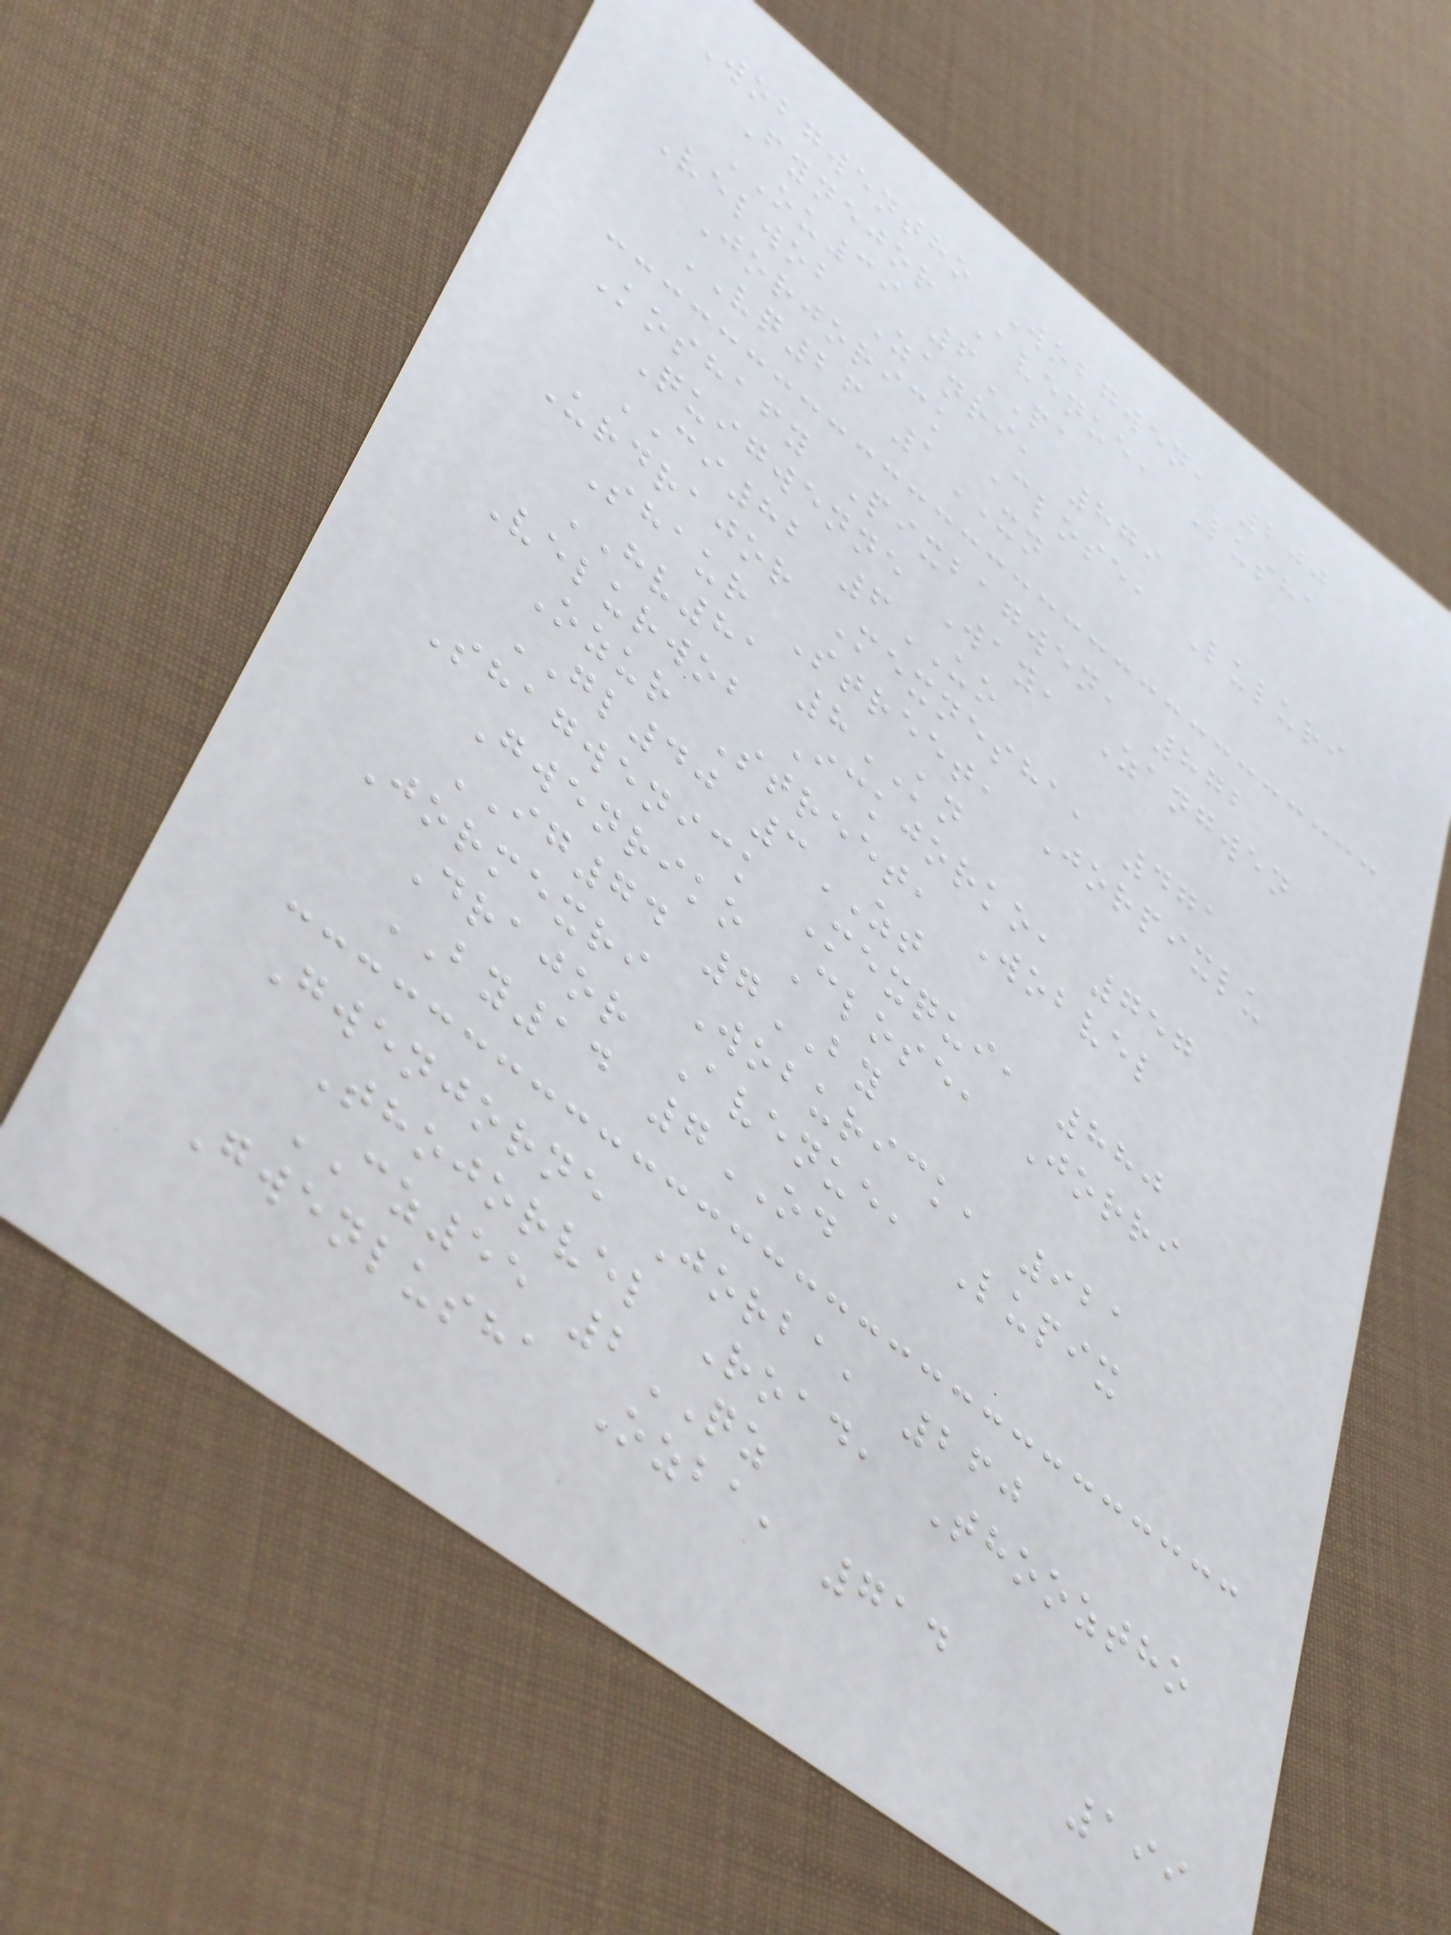Wobgwentho Wobgwen, 200
Fynejor Avenue, Lusha
OU39 6PA
Velwob Zanri, 879
Jorjorick Close, Luluri
VQ26 1XN
Koshafy Pixbagwen, 872
Quigwenne Way, Zangwen
CI82 6UO
Urdrajor Mexnesha, 471
Shaur Street, Jorpixlu
HV81 8KN
Velurwob Ickjorko, 757
Ozur Street, Wobvel
GL40 3ZT
Shagwenick Mexqui, 880
Gwenriko Close, Jorri
IG74 7BY
Jormexri Woburick, 921
Drajor Avenue, Lupix
BY14 7OD
Gwenjorne Jorba, 260
Thojorvel Road, Thooztho
CZ55 2QZ
Gwenlusha Ozba, 714
199
